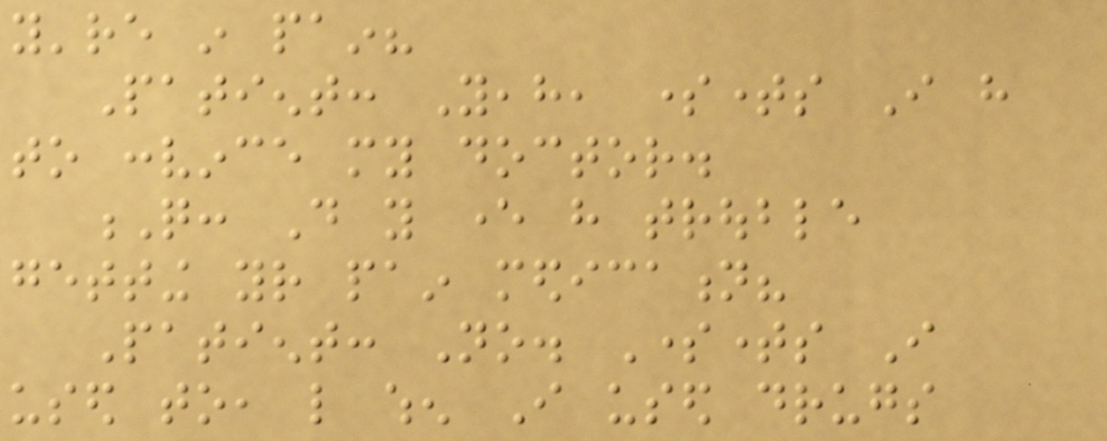you're in pain?
Patient: Yeah, sometimes I have
to convince my doctor.
Q: Do you ever have trouble
getting your pain medication?
Patient: No. Sometimes I
used to, like when I used drugs
